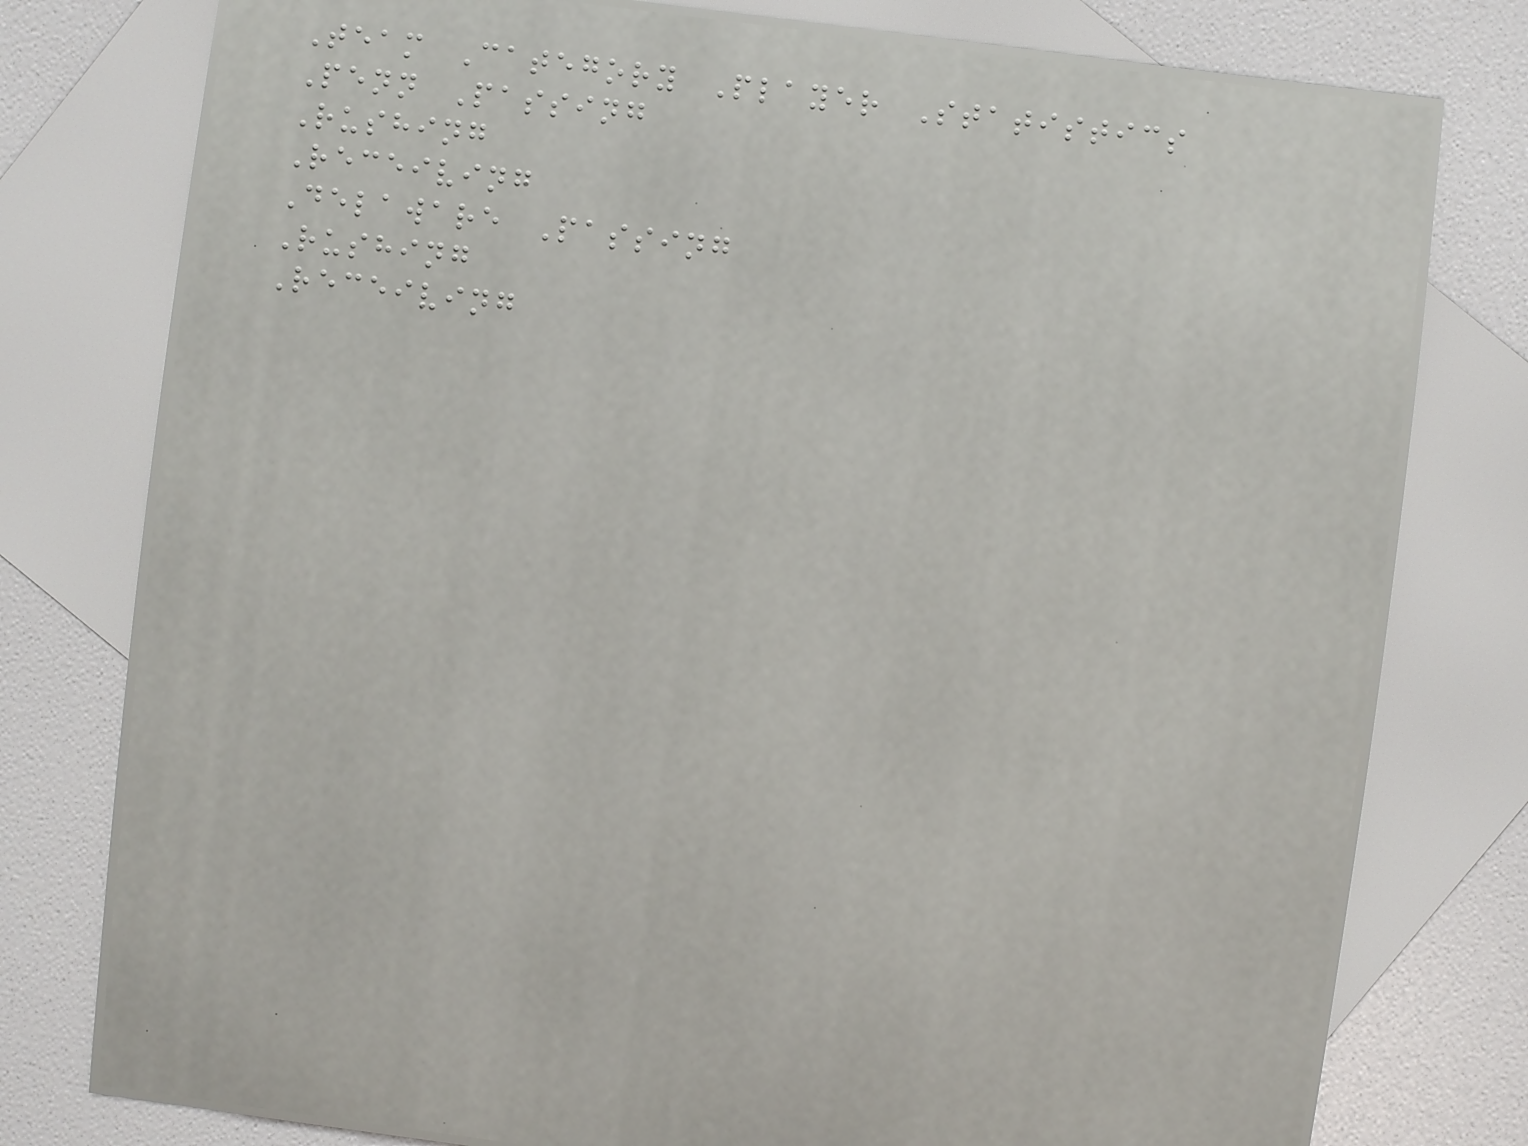Team Category Player Statistics
Penn Passing
Rushing
Receiving
Delaware Passing
Rushing
Receiving
